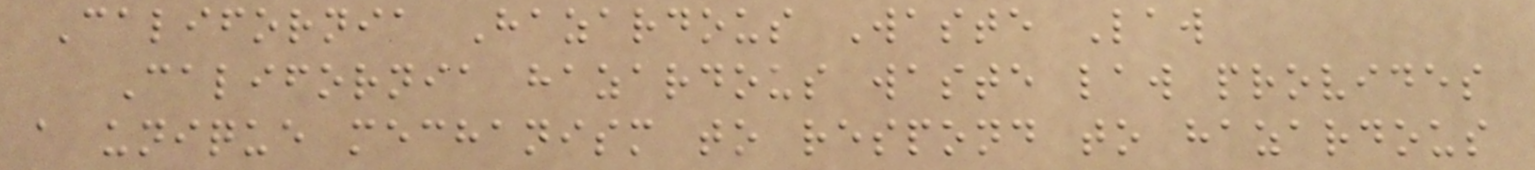California Hazardous Waste Law
California hazardous waste law provides
a unique mechanism to respond to hazardous
